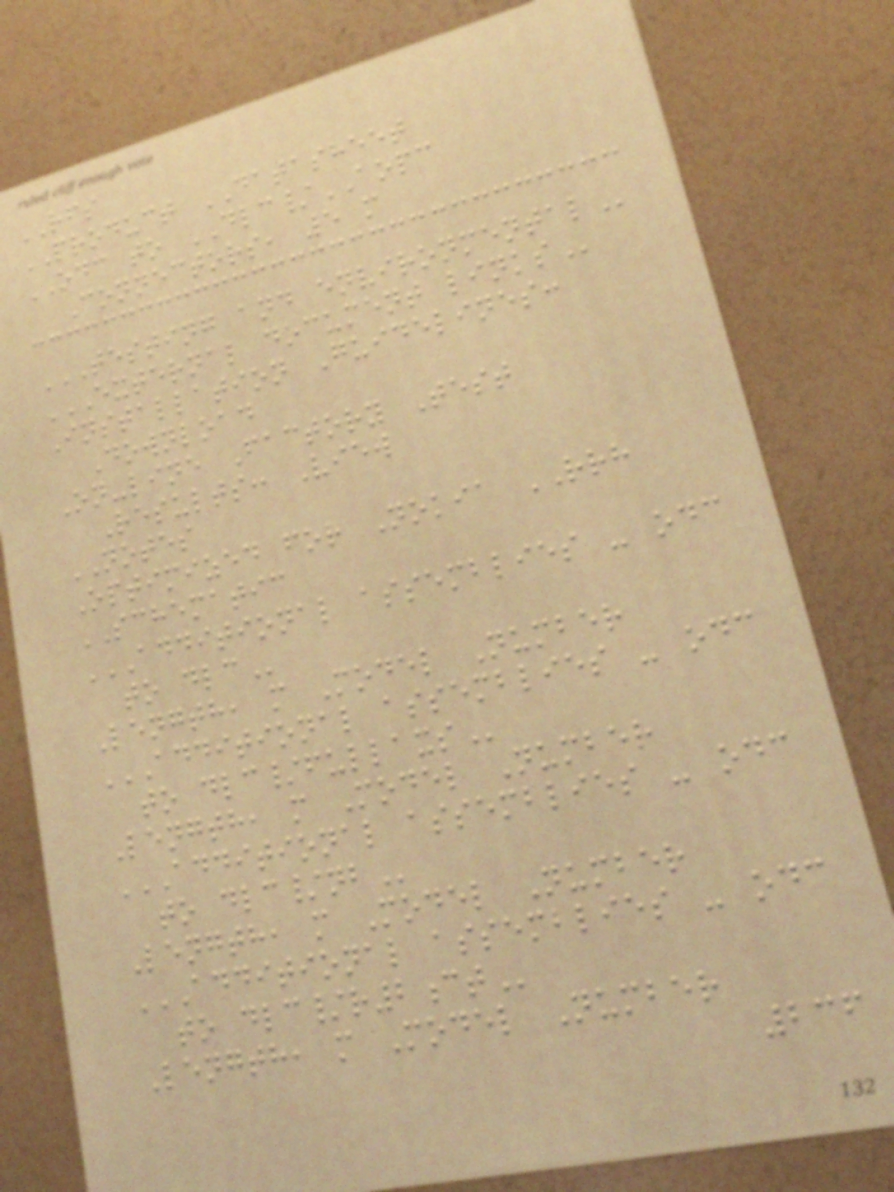RFS
PRODUCT DATASHEET
ODC to DLC/AOPC
Connectors, 5 m
TESTING AND ENVIRONMENTAL
EXTERNAL DOCUMENT LINKS
Installation Guidelines:
Download
On-line Factory Test
Results: View
NOTES
Optimized for Nokia RRH
SCHEMATIC
ADDITIONAL ASSEMBLIES - ODC
TO DLC
Length, m Model Number
ADDITIONAL ASSEMBLIES - ODC
TO DLC/FULLAXS
Length, m Model Number
ADDITIONAL ASSEMBLIES - ODC
TO DLC/NB
Length, m Model Number
ADDITIONAL ASSEMBLIES - ODC
TO DLC/R2CT
Length, m Model Number
236
